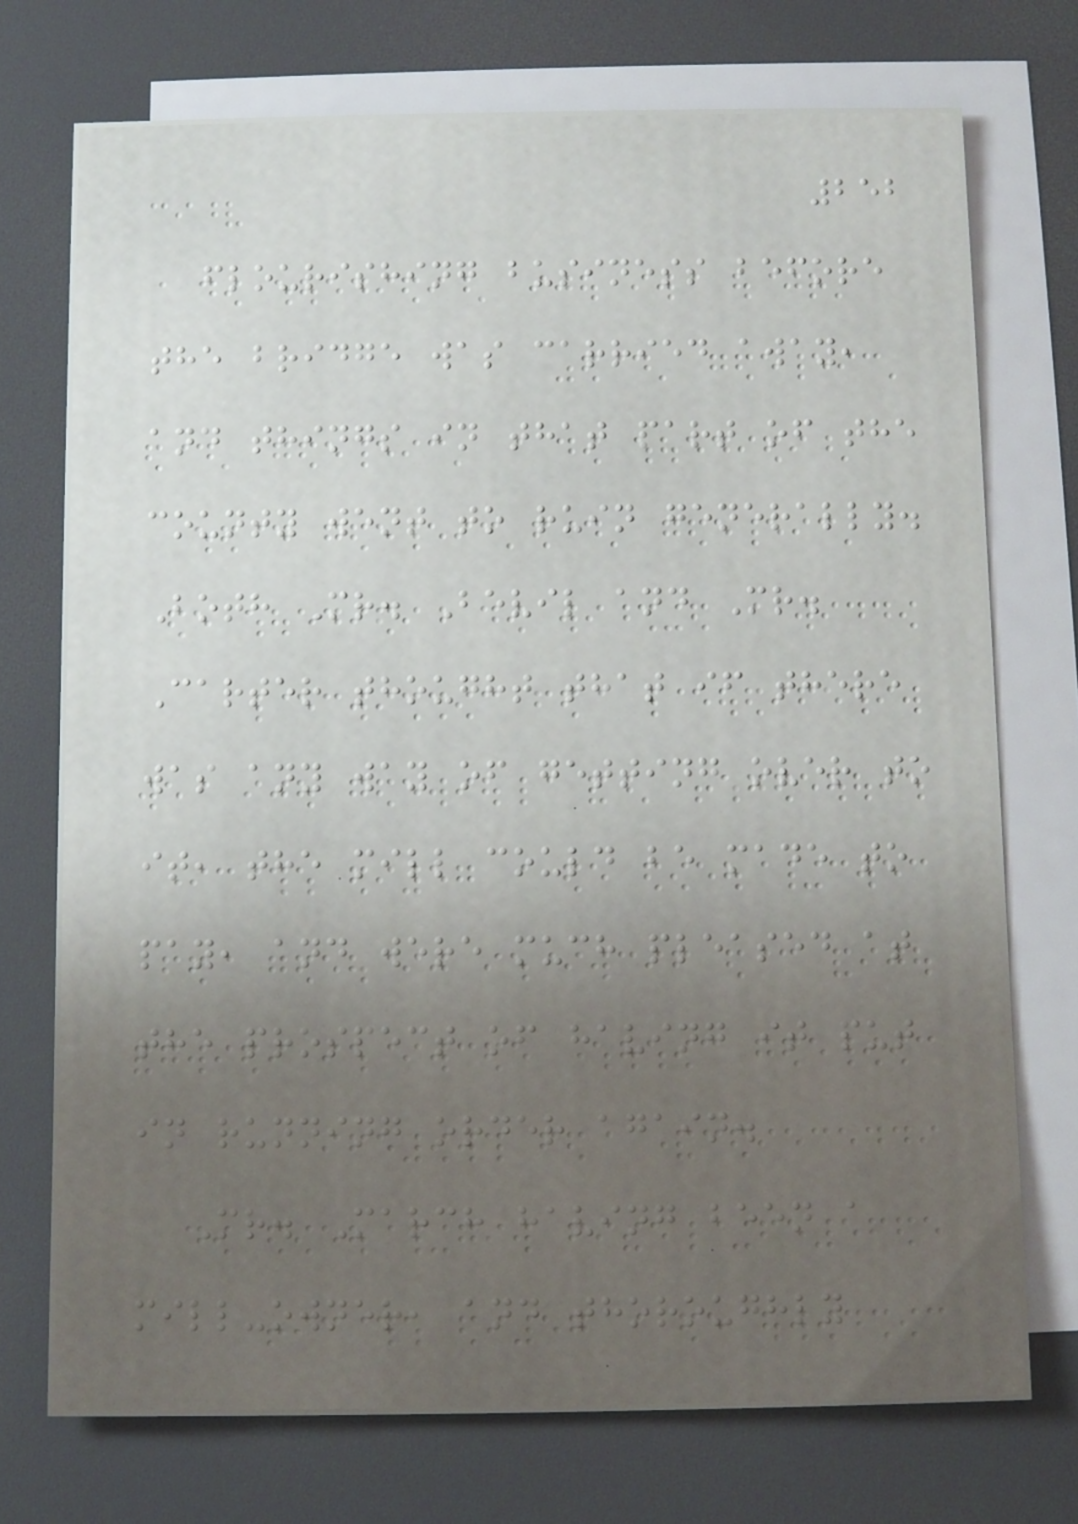252
flourishing business before
the bridge was carried away,
and things in that part of the
county went to ruin generally.
Both Mr. Bevil and Mr.
Carter thought that if there
was any way of getting over to
it, the mill could be made to
pay, and were much pleased at
the prospect of having it put
in running order again.
Mr. March having been a
mill-owner, and thoroughly
